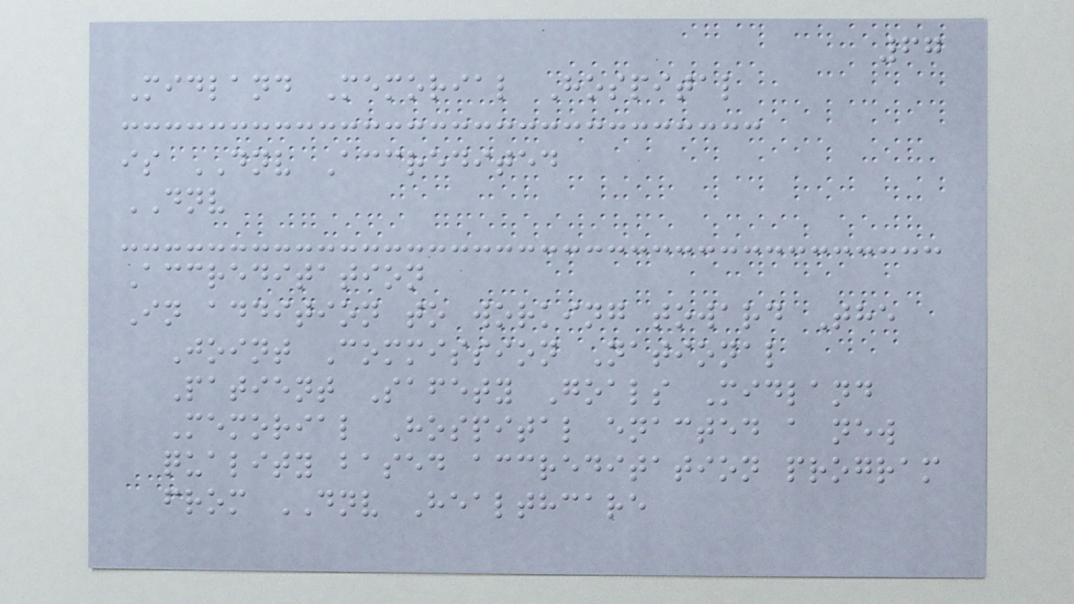67
Midland Memorial Hospital
is DNV Accredited
DNV
Accreditation
In addition to working toward The
Joint Commission National
Patient Safety Goals Midland
Memorial Hospital enacted a new
quality based accreditation program
from DNV Healthcare
